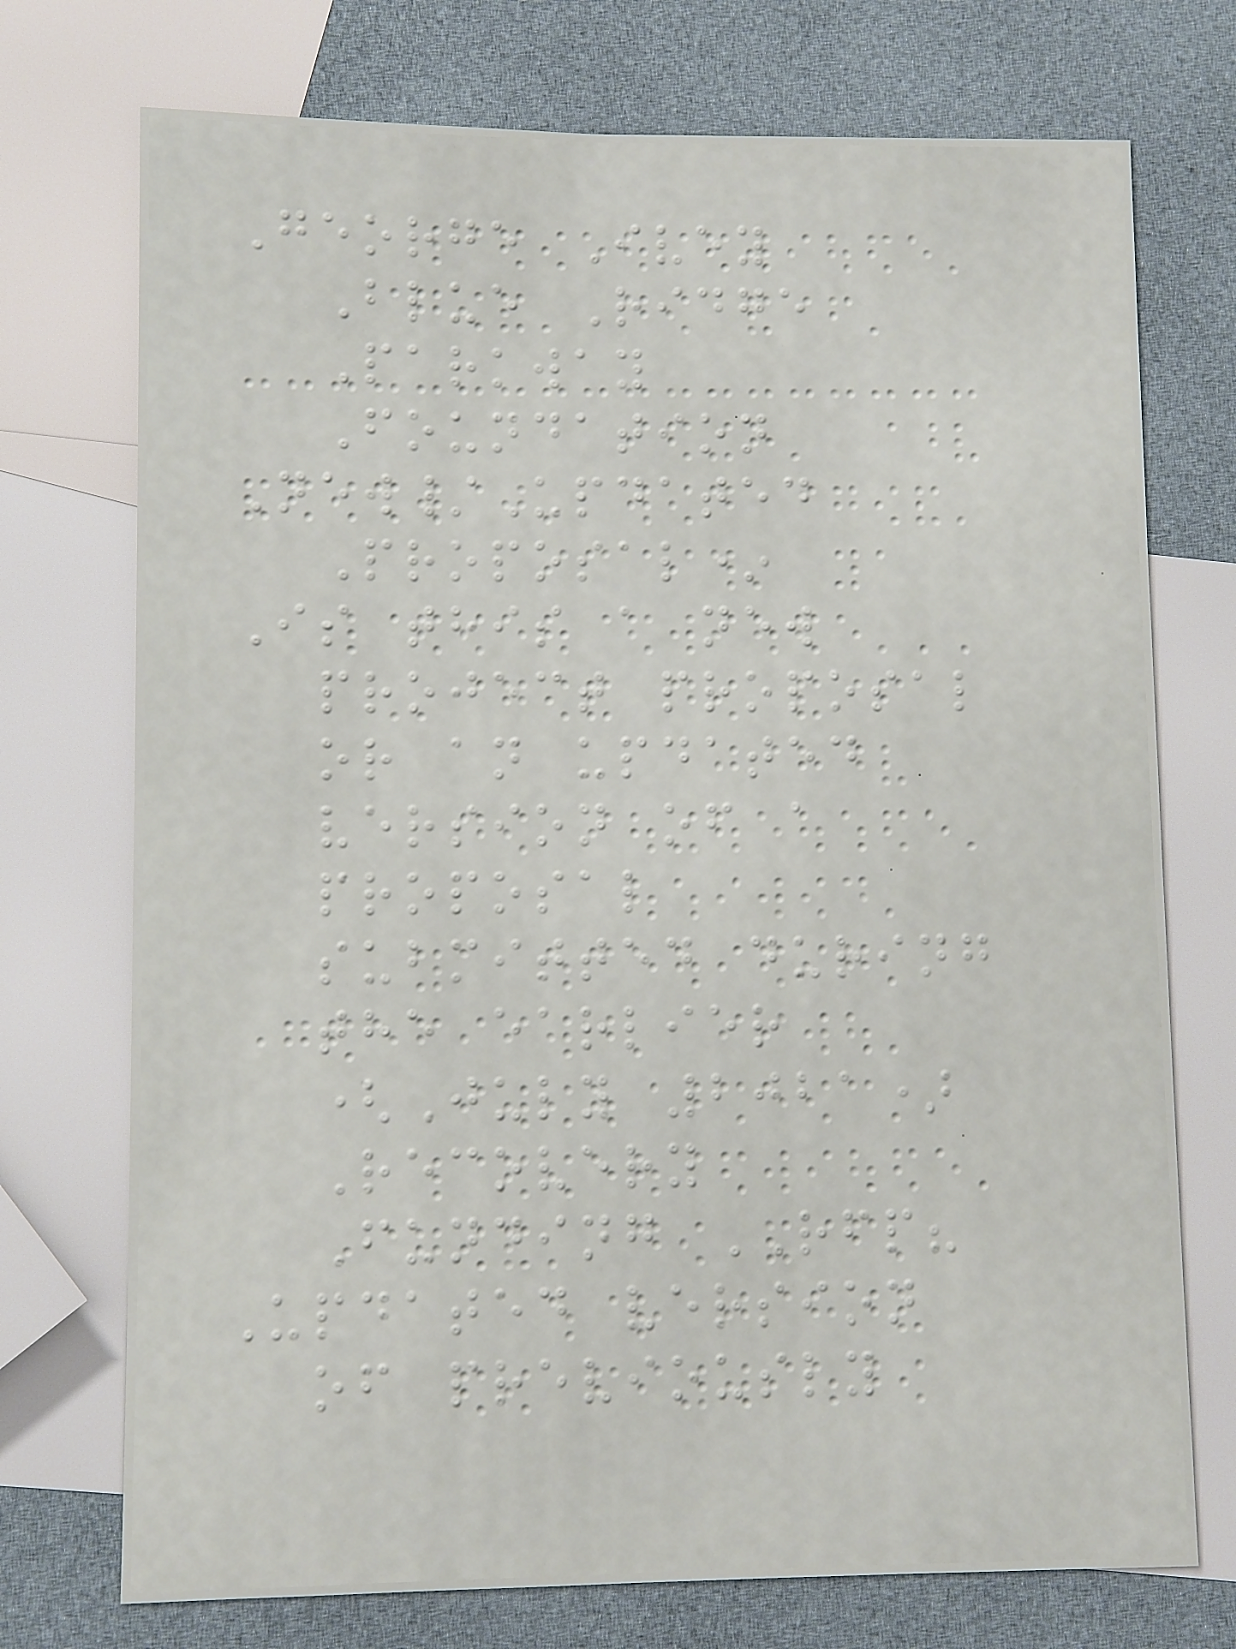George Ivey
Blue Ridge
Parkway
Foundation
New/Updated
Proposal*
Is this a new
project proposal
or an updated
version of a
proposal
submitted during
the earlier
(July 2021)
Recovery
Funding RFP?
Updated version
of previously
